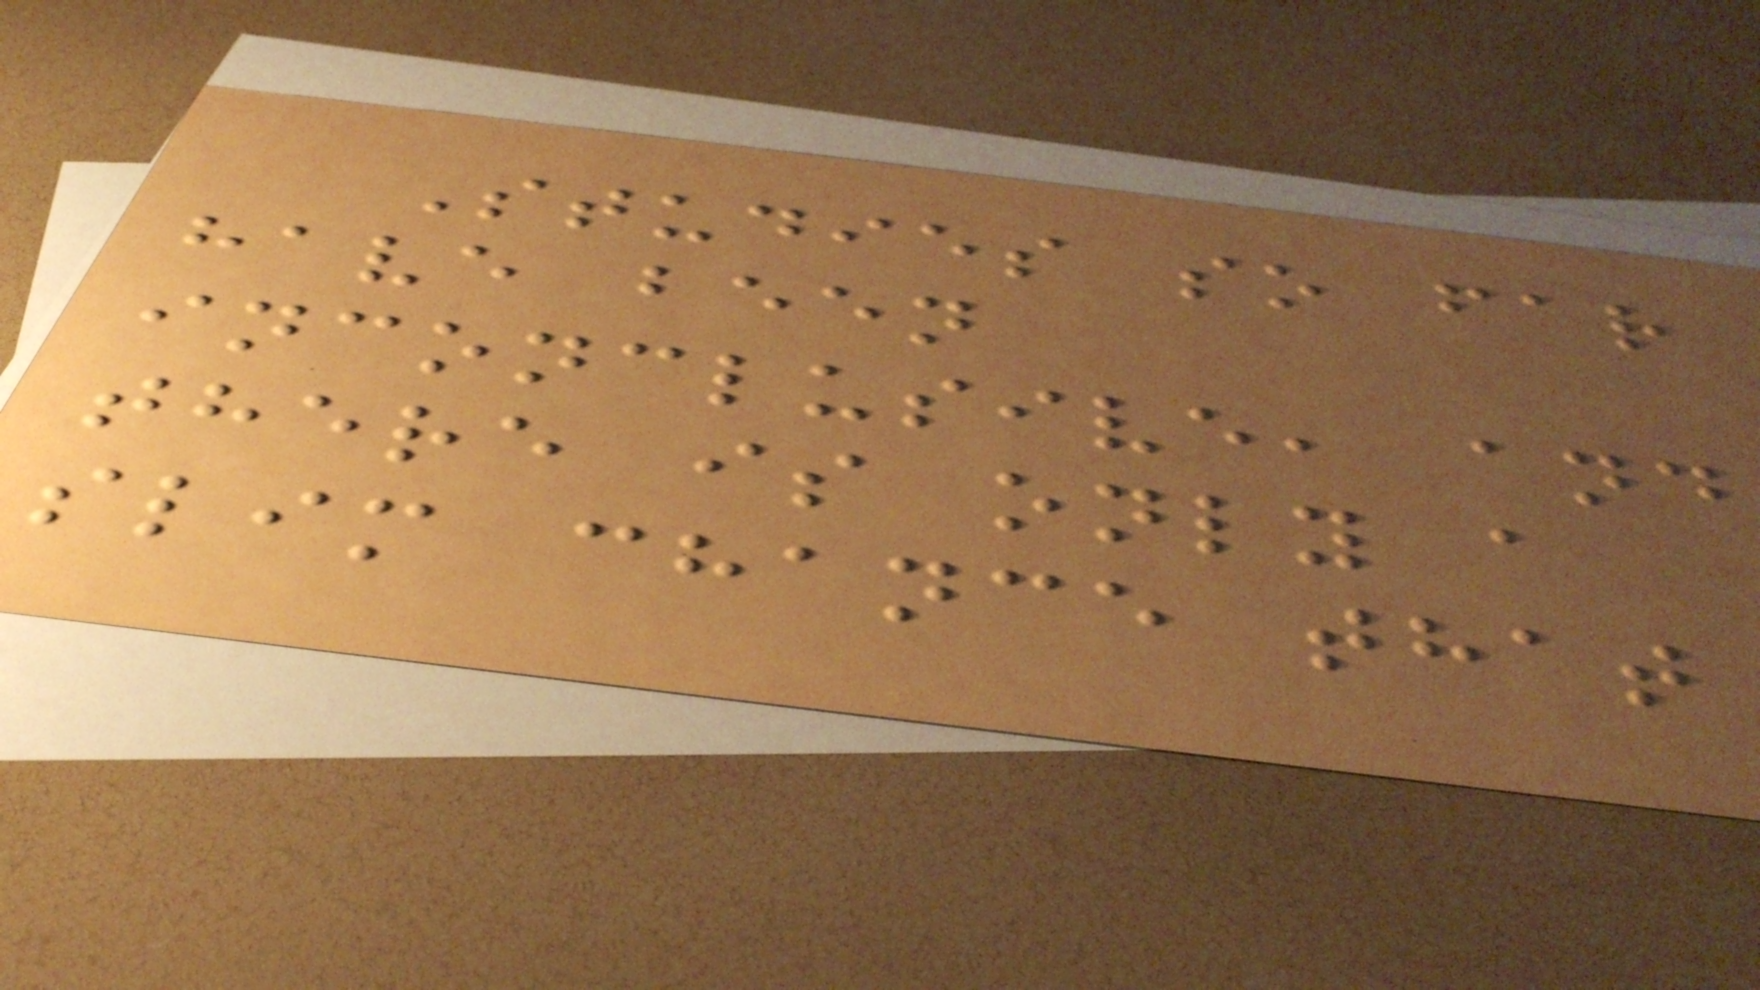Studies so far
have been
inconclusive, and
there is only a
slim chance that
